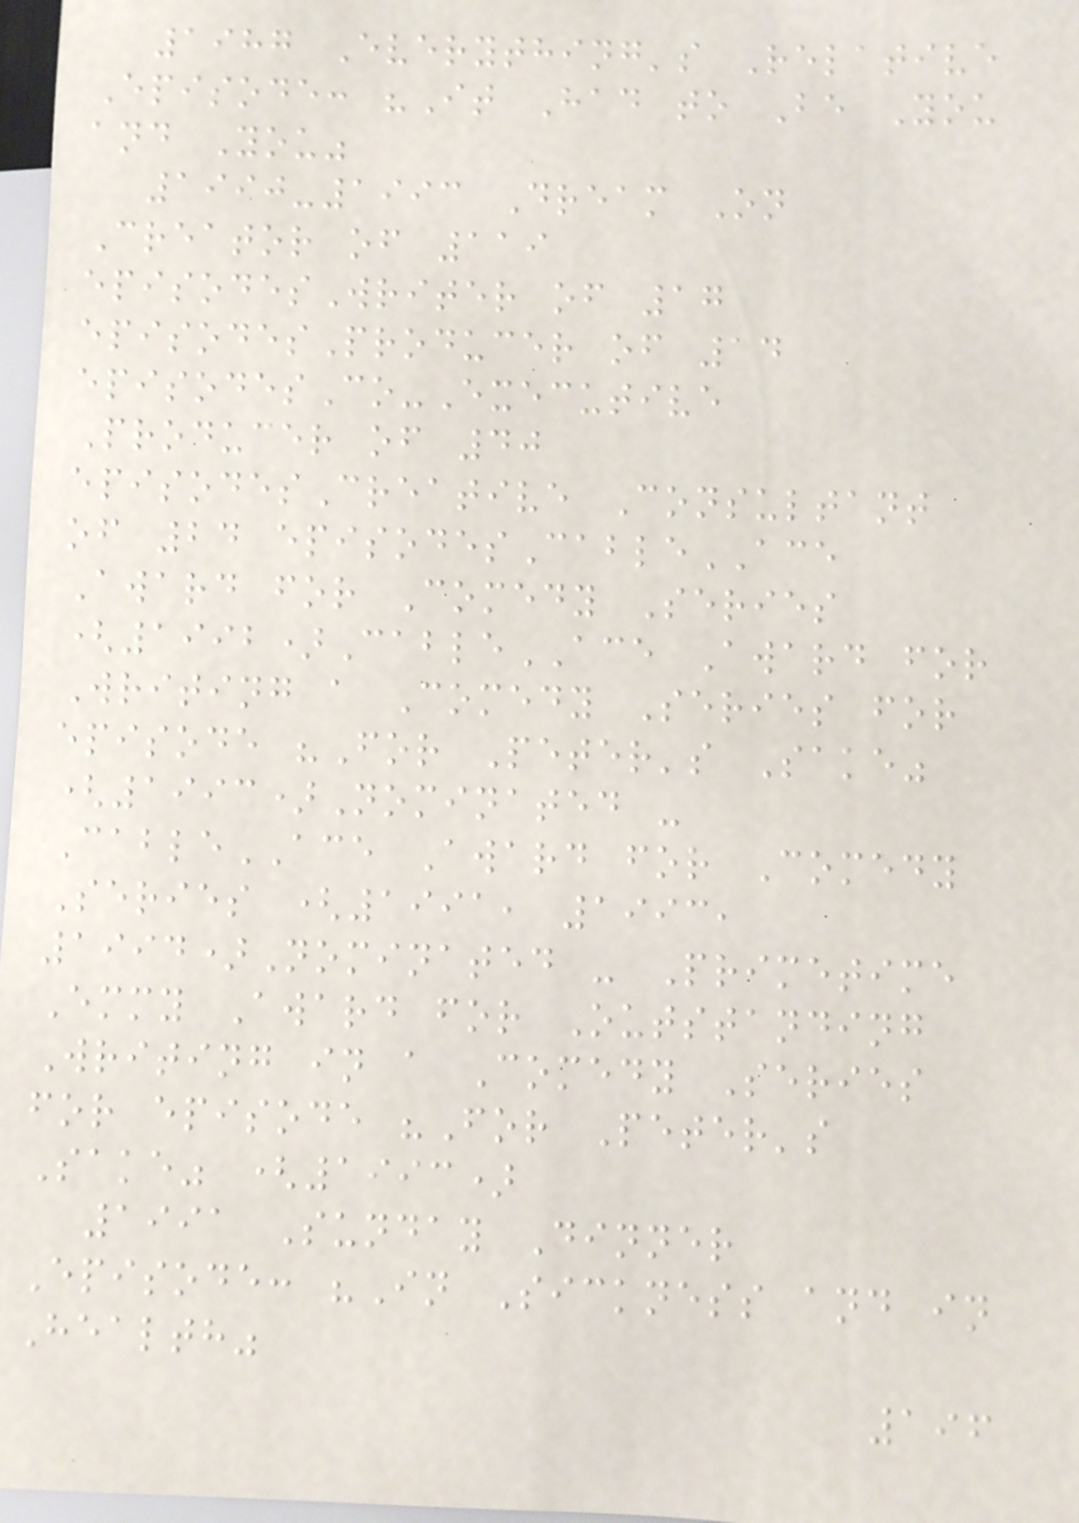1987 Everything's Relative
Episode: "It Had to Be You
and You"
1990-1993 Dream On
Creator of 119
episodesWriter of 17
episodesProducer of 14
episodesCo-Executive
Producer of 40
episodesCreative Consultant
of 24 episodesCableACE
Award for Comedy Series
(1992)CableACE Award for
Writing a Comedy Series for
episode "For Peter's Sake"
(1993)Nominated -
CableACE Award for Comedy
Series (1991, 1993,
1994)Nominated - Primetime
Emmy Award for Outstanding
Writing in a Comedy Series
for episode "For Peter's
Sake" (1993)
1991 Sunday Dinner
Episode: "In Sickness and in
Health"
196
